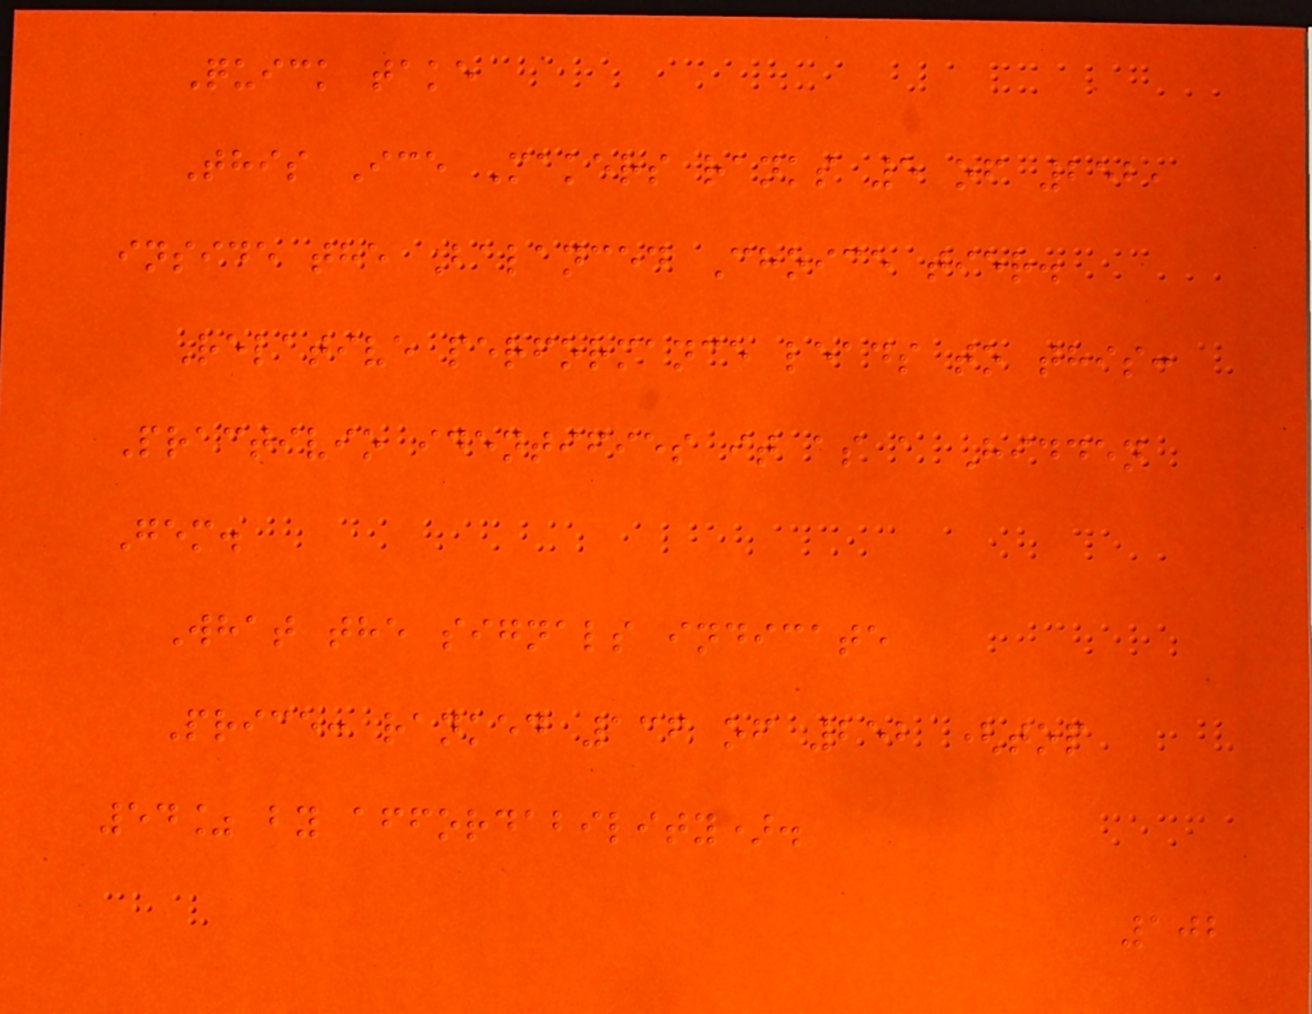Quick take
This Ice Makers ranks 5 of 252,
inside the Balanced Choice tier.
Relative performance leads to this:
Practivio identifies it as a Hidden
Gem.
What the signals indicate
Price: ranked 136 of 252 (top
54% by affordability).
102
